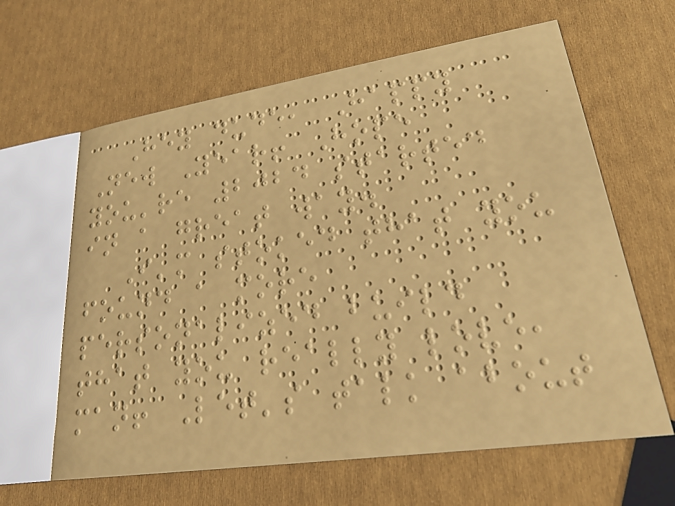Hey dude, Happy
New Year! Hope
you're 2024 started
in a great way.
I'm stoked that you
found a more
personalized build
that you really love,
man! Let's talk about
